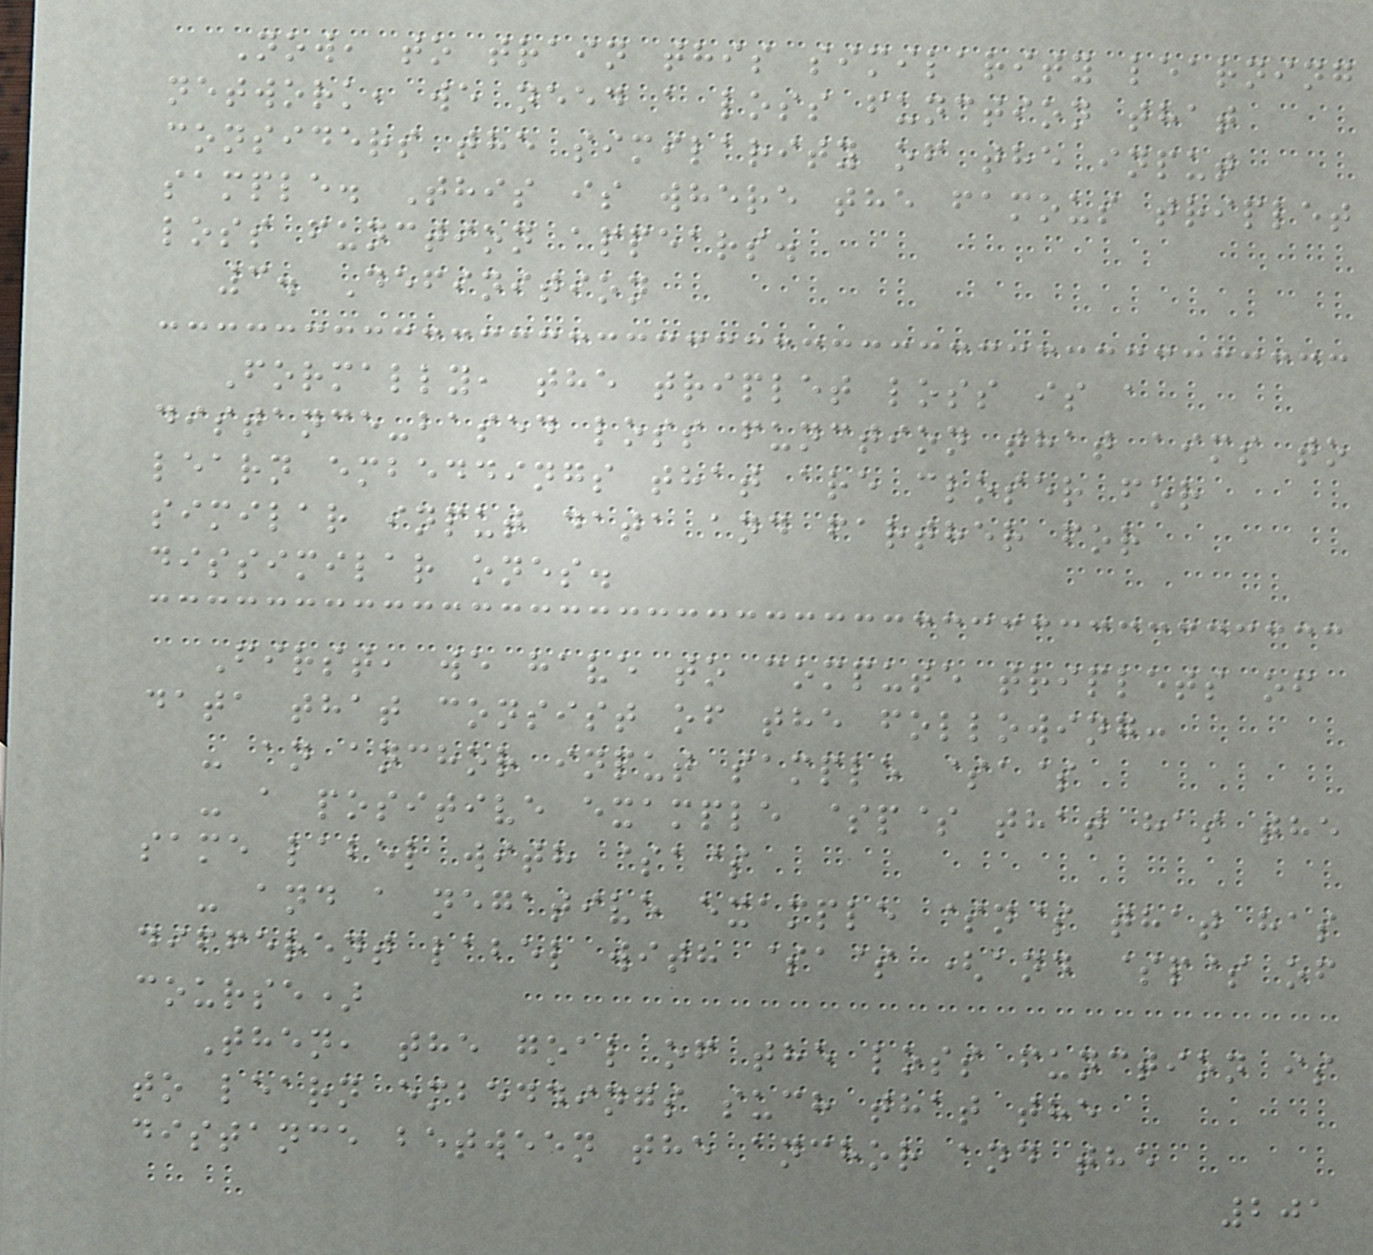Now, to train this similarity learning
network, we need a loss function that
considers the similarity of the input
sample. This is where the famous triplet
loss function appears.
3. Definition
Formally, the triplet loss is a
distance-based loss function that aims to
learn embeddings that are closer for
similar input data and farther for
dissimilar ones.
First, we have to compute triplets of
data that consist of the following:
- an anchor input sample $a$
- a positive example $p$ that has the
same label with $a$
- and a negative example $n$ that has
different label with $a$ (and $p$ of
course)
Then, the goal of the loss function is
to learn embeddings such that the
distance between the anchor and the
201
